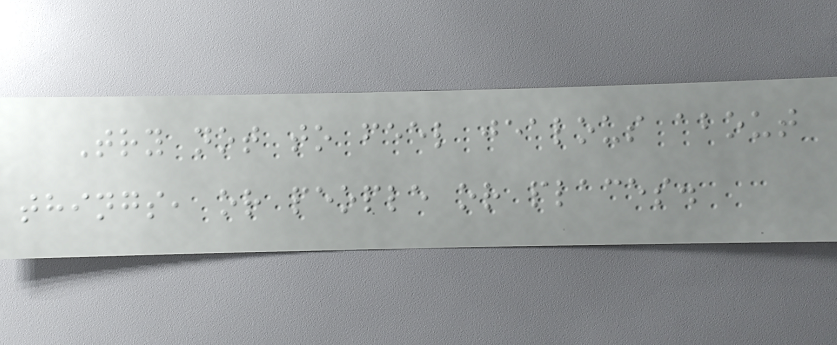Try not to feel jealous about
things, or people or places.
